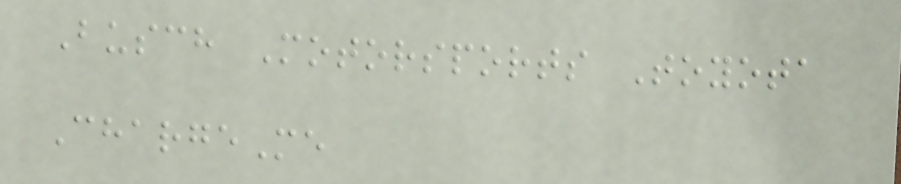Busch Motorsports Toyota
ChargeMe
